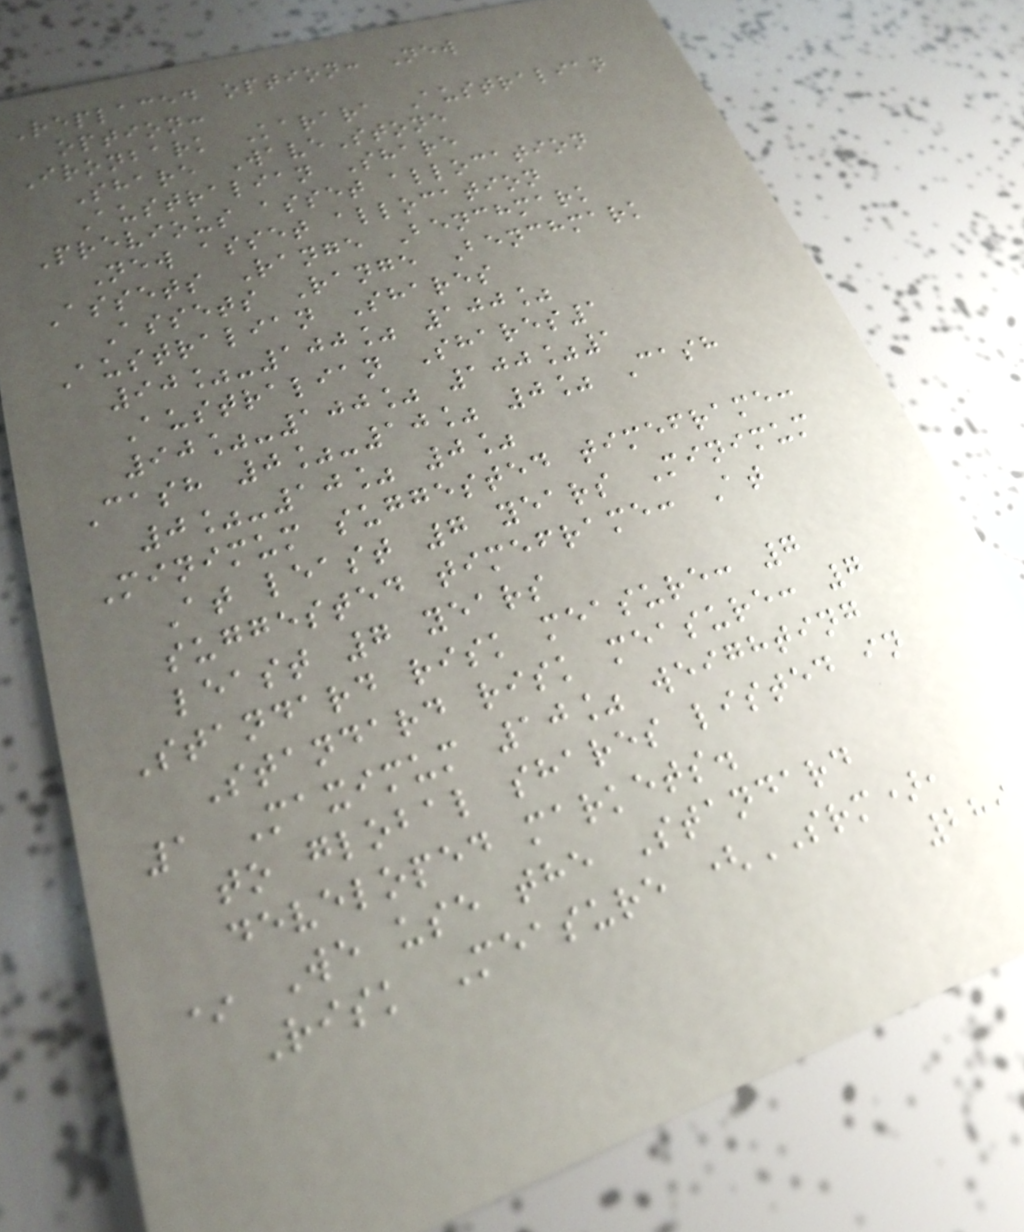Replaced option: New
option:
Ironbark Karara Australian
Share WaveStone
Australian Share
Previous asset allocation
New asset allocation
Assets Range Benchmark
Assets Range Benchmark
Australian Shares
90%-100% 100%
Australian Shares1
90%-100% 100%1
Cash 0%-10% 0% Cash
0%-10% 0%
Minimum suggested timeframe:
At least 7 years Minimum
suggested timeframe: At
least 7 years
Standard risk measure: 7
Standard risk measure: 7
1 Maximum 10% weighting
to global shares listed in
developed markets.
* We use the Standard
Risk Measure (SRM),
289
